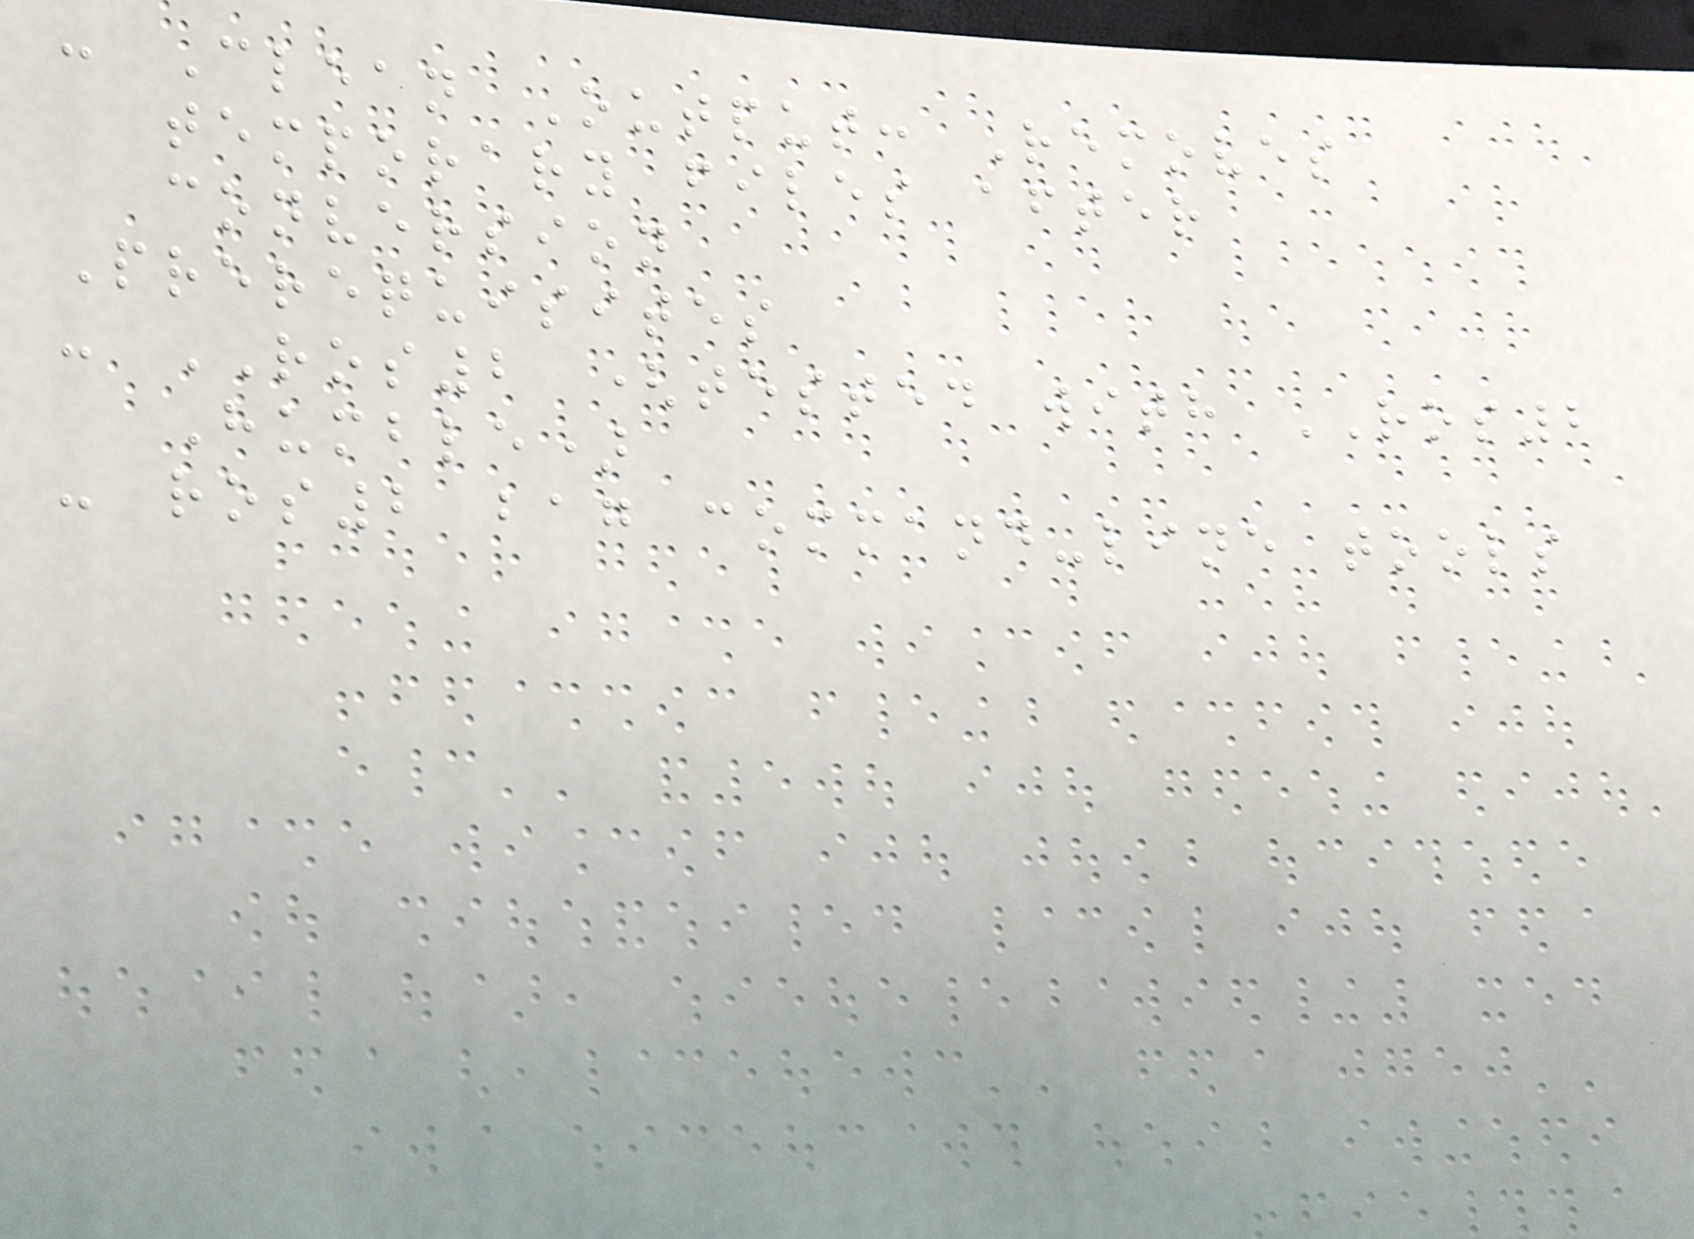- Clean Output: Removes
temporary files after
conversion
Prerequisites
- ROS2 (tested with ROS2
Humble)
- ros2 bag command-line tools
